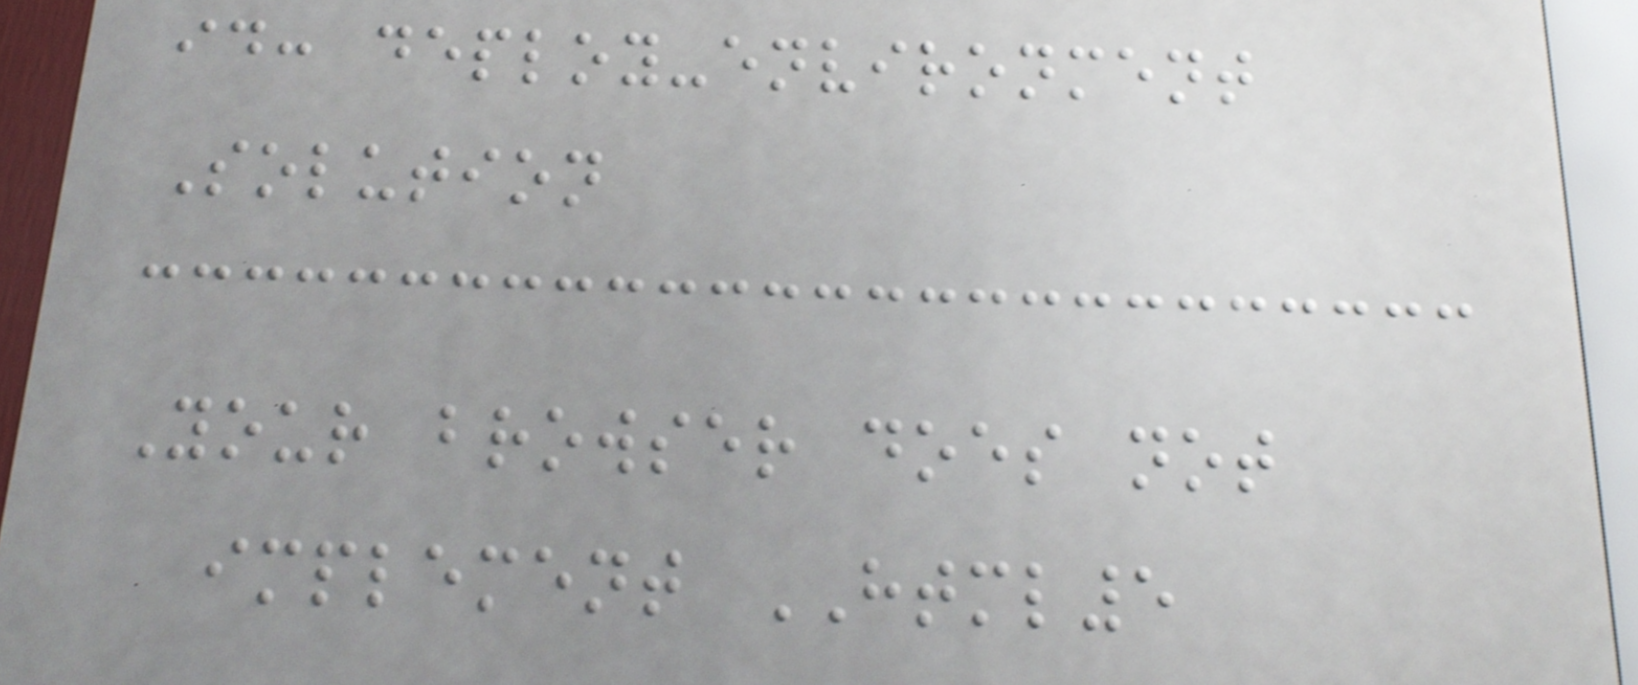id: deploy-environment
Solution
Your browser does not
implement HTML5
